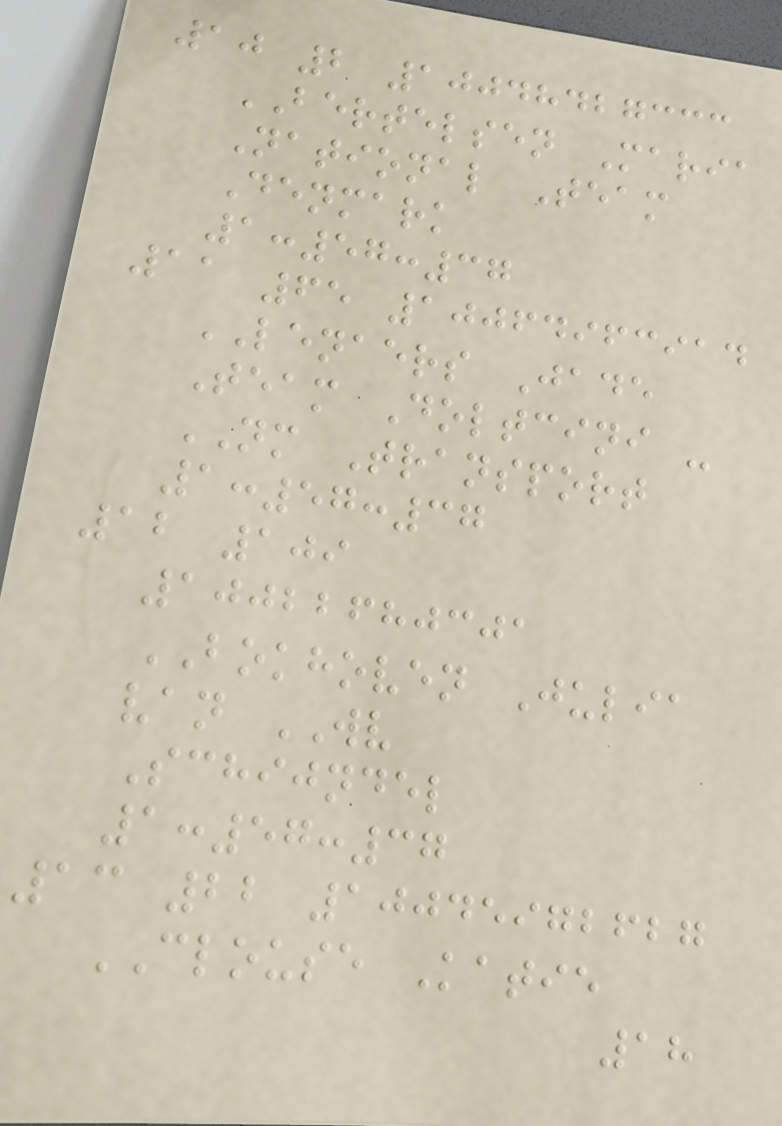10 2 10048427333
BERTELSEN Maria
National Team
Denmark
1:57:37
11 65 10064963914
LENAERS Jade
Team Doltcini -
NM Transport
1:57:37
12 109
10022680301
BOKHOVEN Julia
van WV
Schijndel
1:57:37
13 22 10045972627
CLOUSE Katie
18
